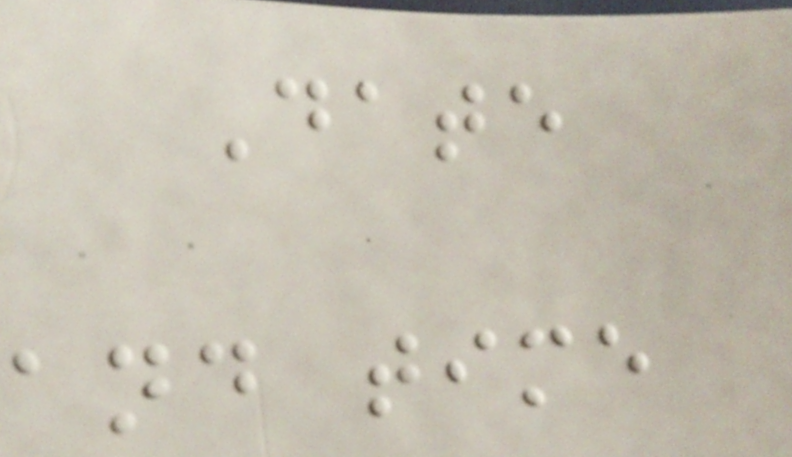Date
and time
